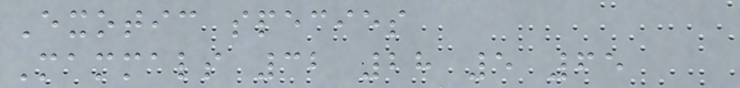Exotic species
Mammals 32 28 5 65
